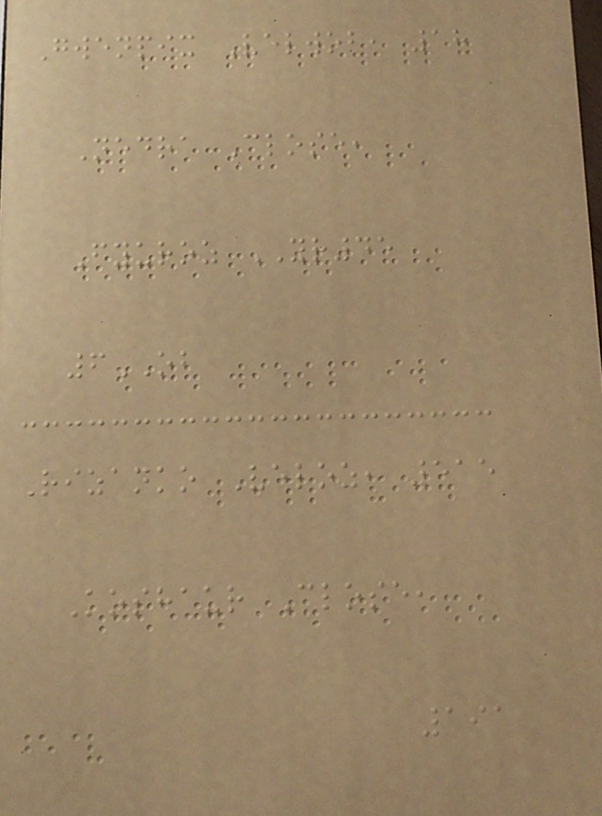Gwenpix Velwob, 18
Nedra Close,
Fyuroz YR45
6OB
Rizanko Veloz, 515
Koshaur Close,
191
